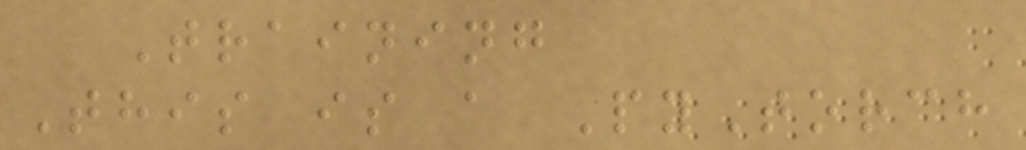Training
This is a PyTorch
